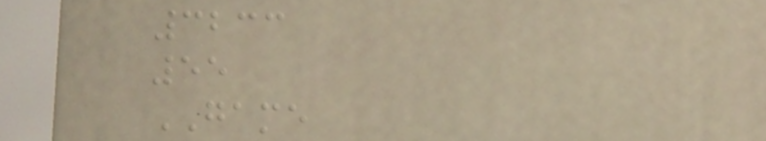3233
55
GAME
